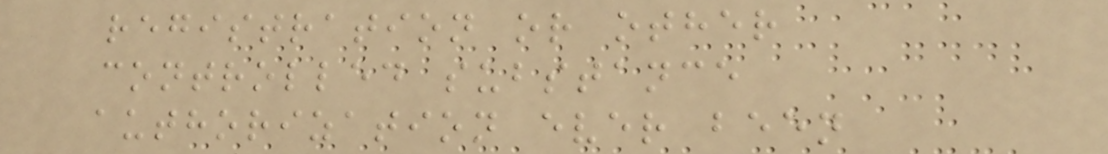registration or other
controlled substance
authorization ever been
